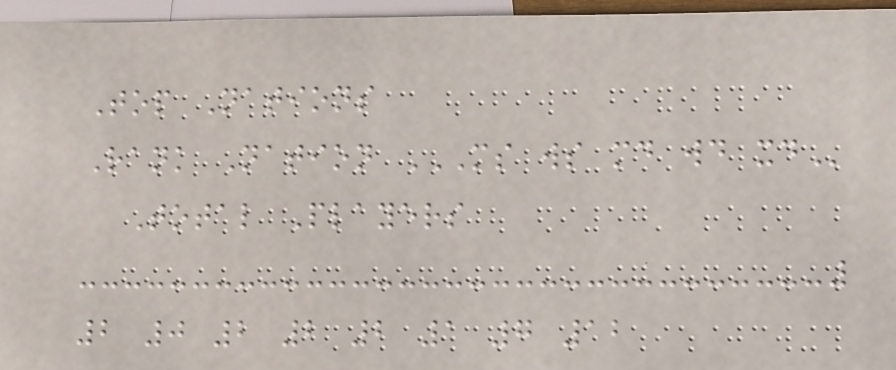Top Nations
Rank Nation MS WS MD WD XD
Total Players
2 0 2 2 2 1 7 12
